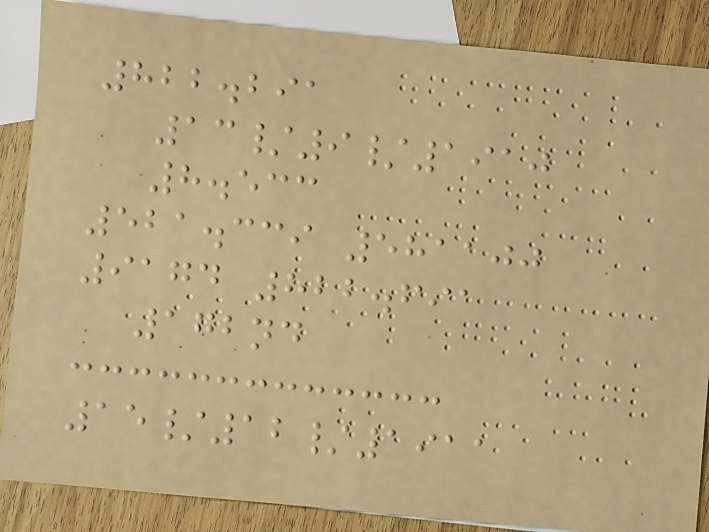822.291
13/9/1910
8.533
521.339 581100
9174 822.691
172nd
15/12/1911
